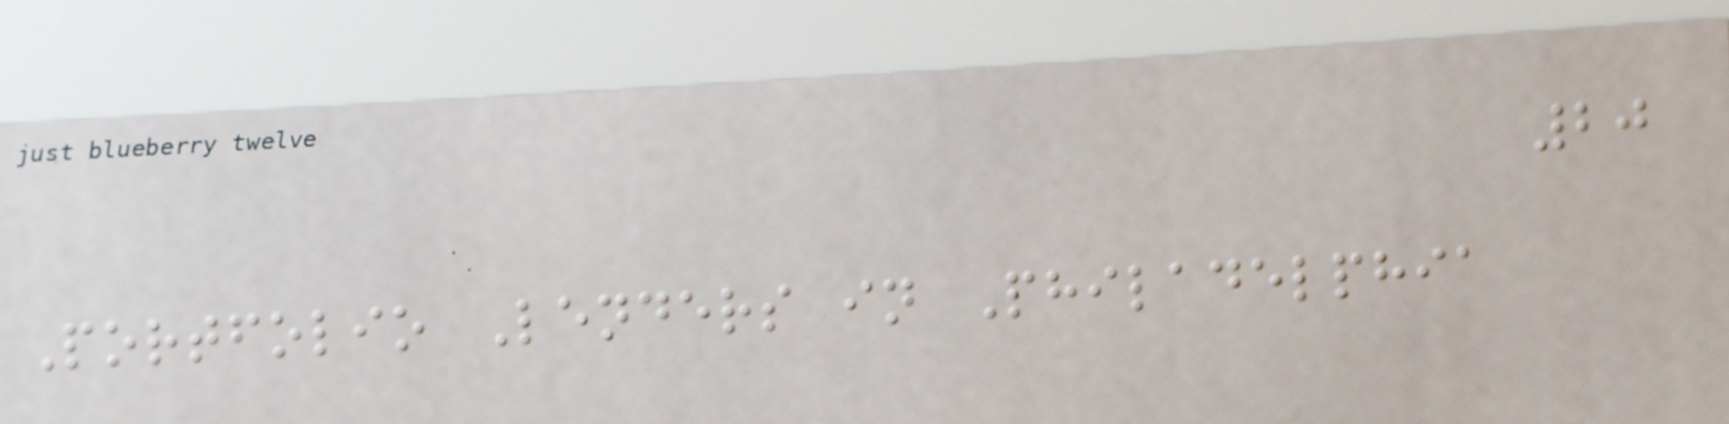20
Portfolio Lenders in Philadelphia
